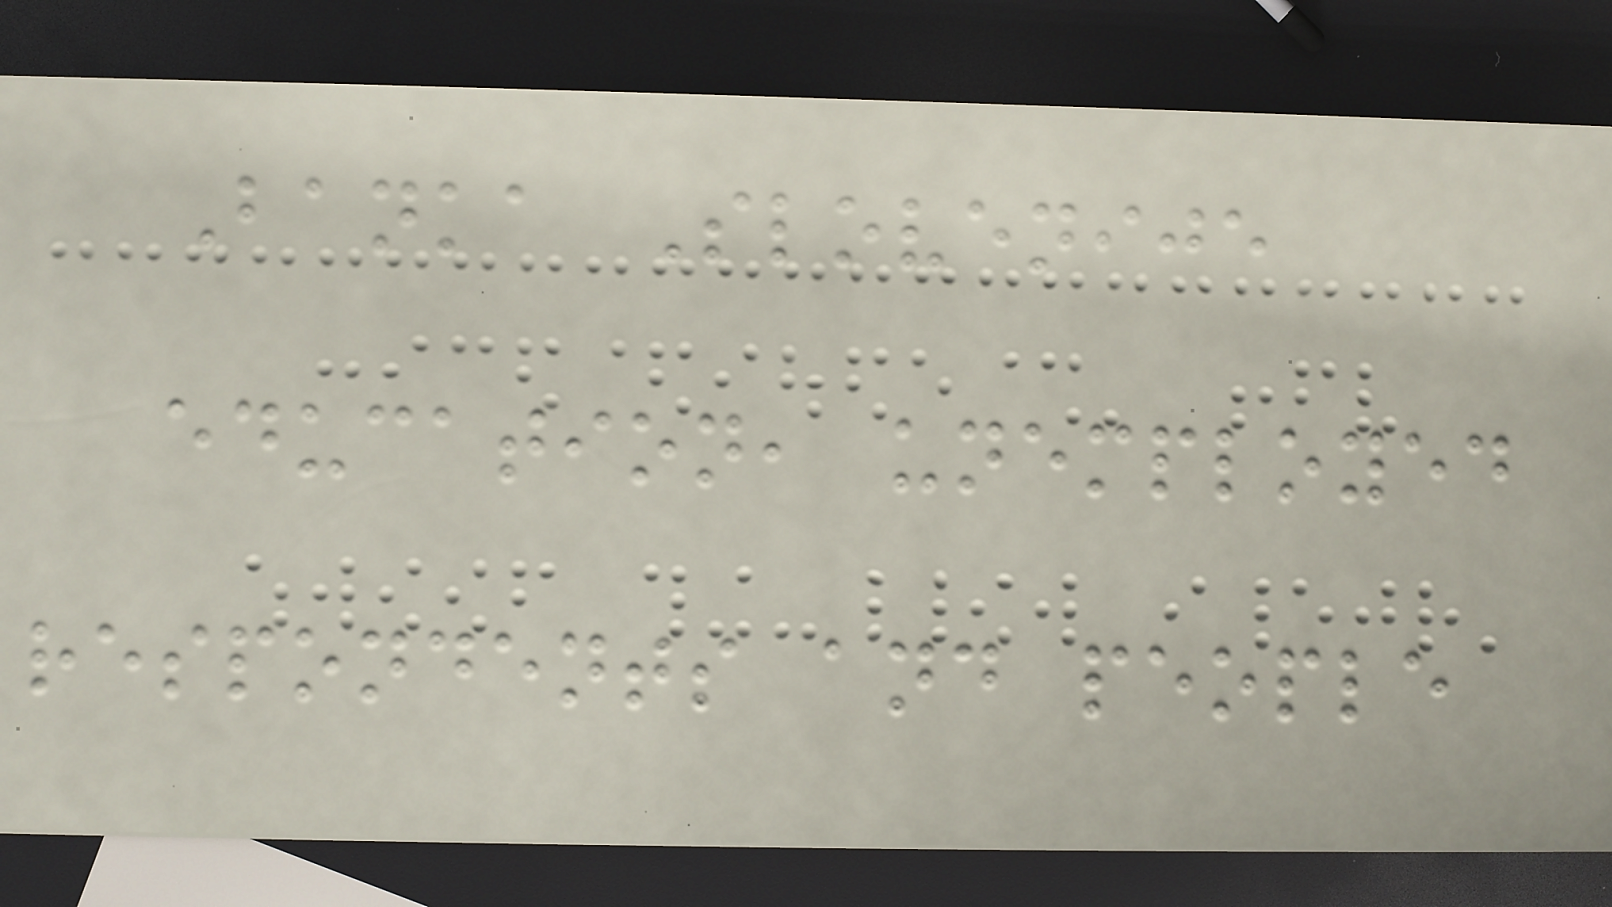Banka Slovenije
education, unemployed
respondents and people
